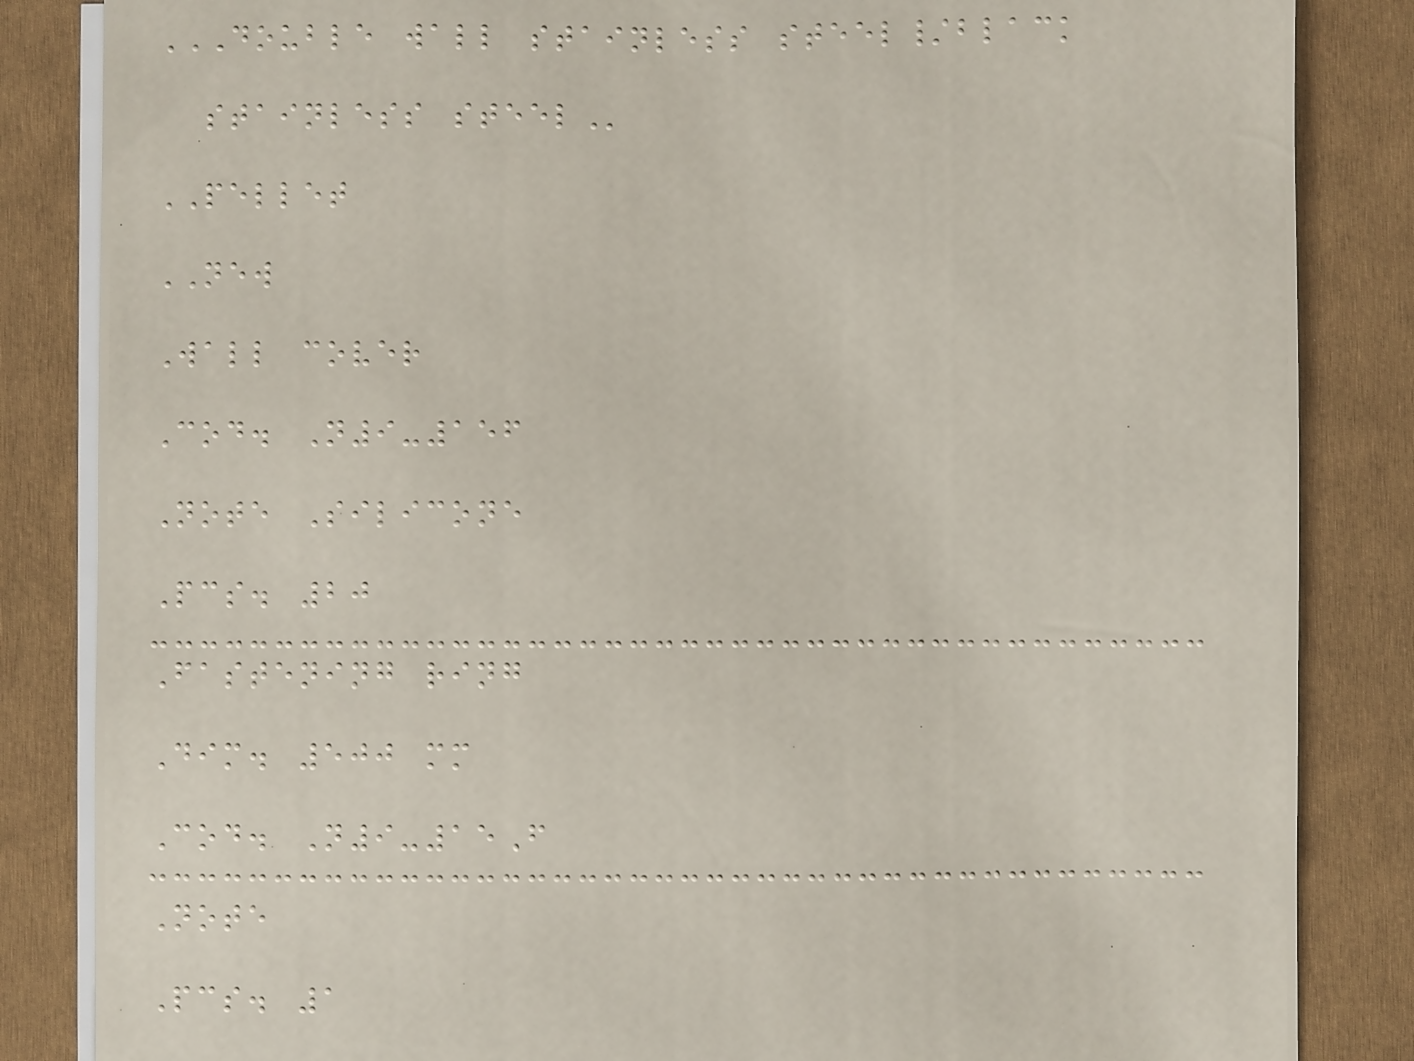DOUBLE WALL STAINLESS STEEL/BLACK
STAINLESS STEEL
PELLET
NEW
Wall cover
Cod. N9-156
Note Silicone
Pcs. 20
Fastening ring
Dim. 500 mm
Cod. N9-15F
Note
Pcs. 1
